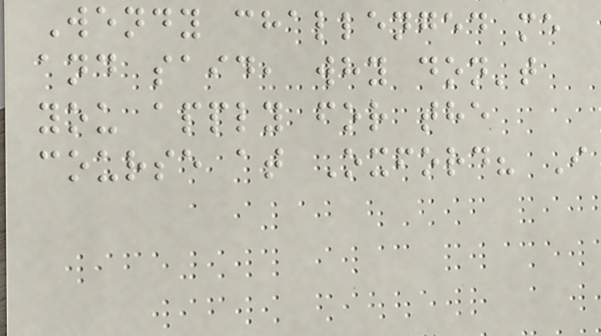Wendy challenged me
and said, why don't
you apply for the
course at Oxford? I
